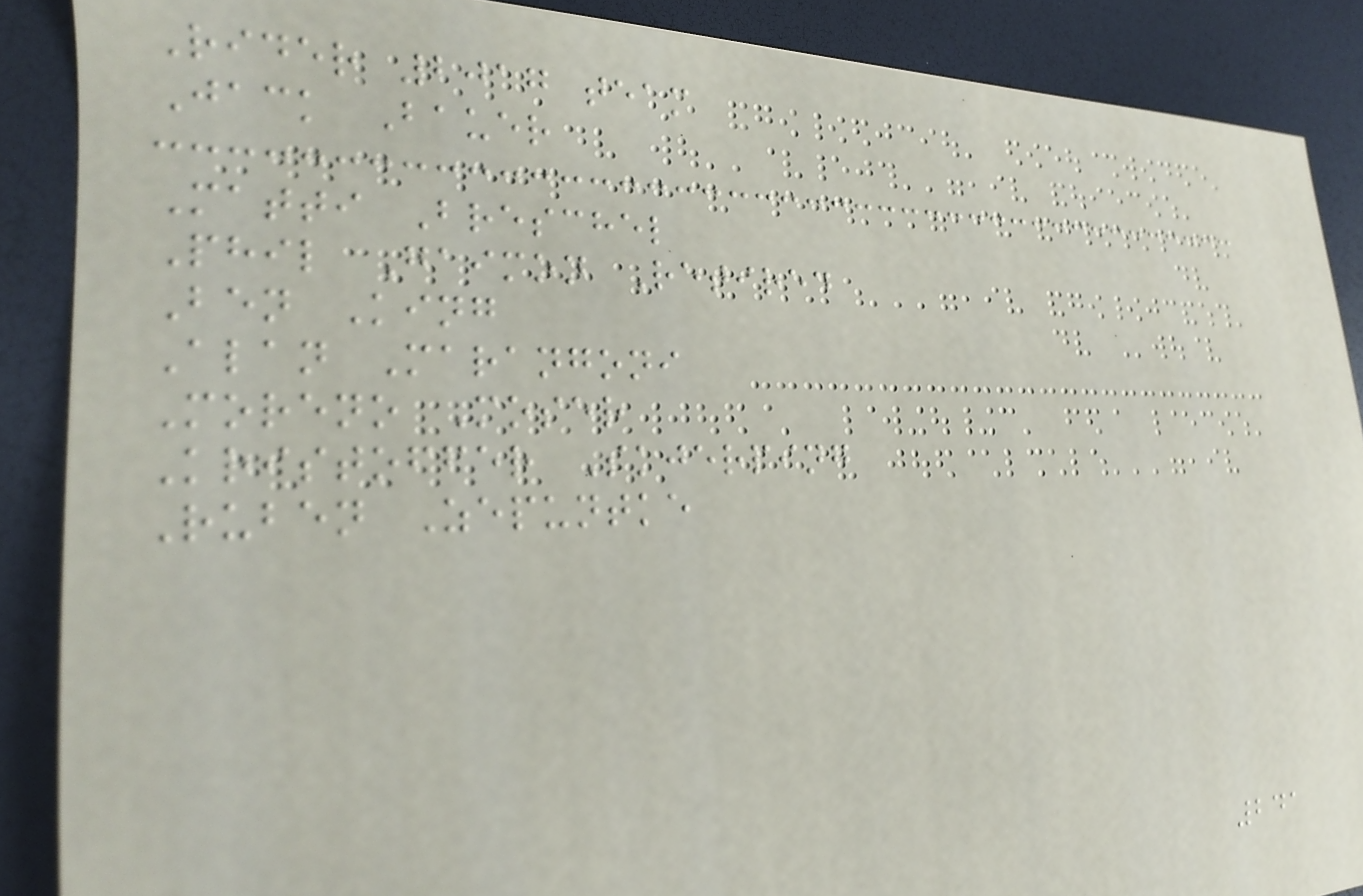Rider 2017 team
Jack Bauer
Matti Breschel
Phil Gaimon Retired
Ben King
Alan Marangoni
Moreno Moser
Kristoffer Skjerping
Ruben Zepuntke
241
